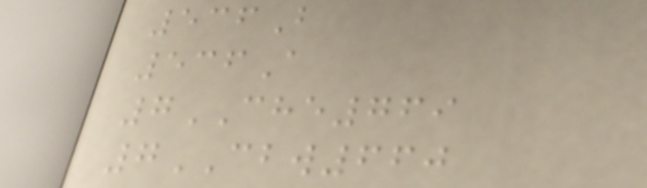536B
536A
7CHE769
7CBW660
